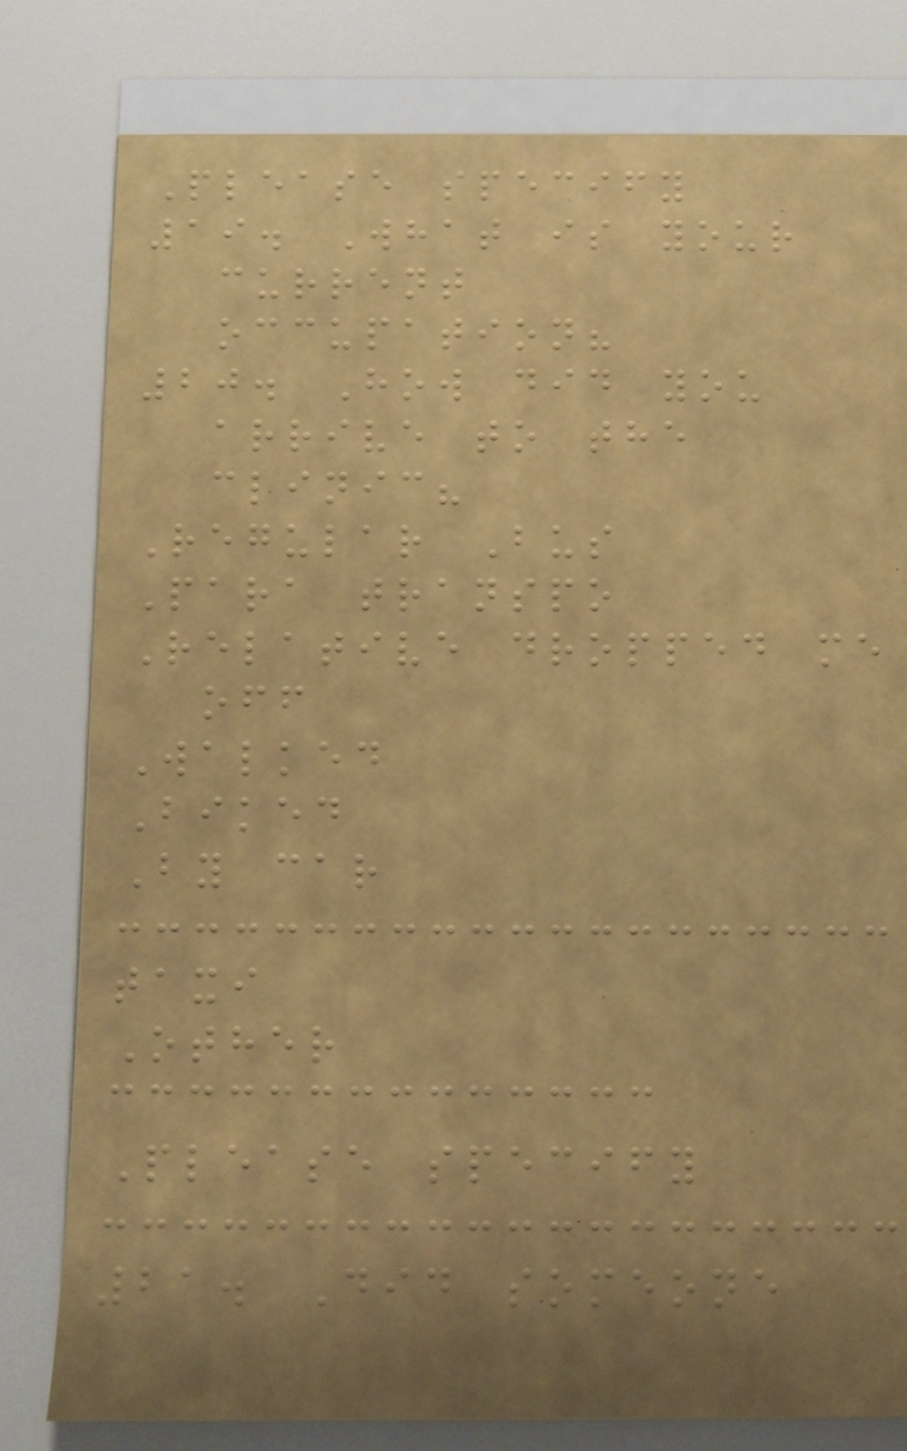Please specify
19. What is your
current
occupation?
20. How did you
arrive to the
clinic?
Regular Bus
Para transpo
Relative dropped me
off
Walked
Biked
By car
taxi
Other
Please specify
21. Did someone
